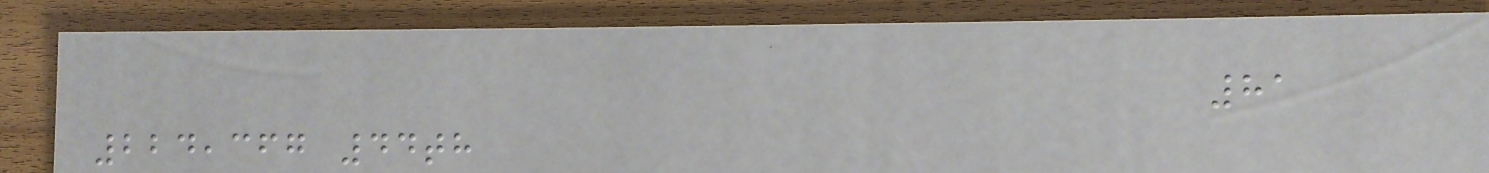81
224,367 44th
